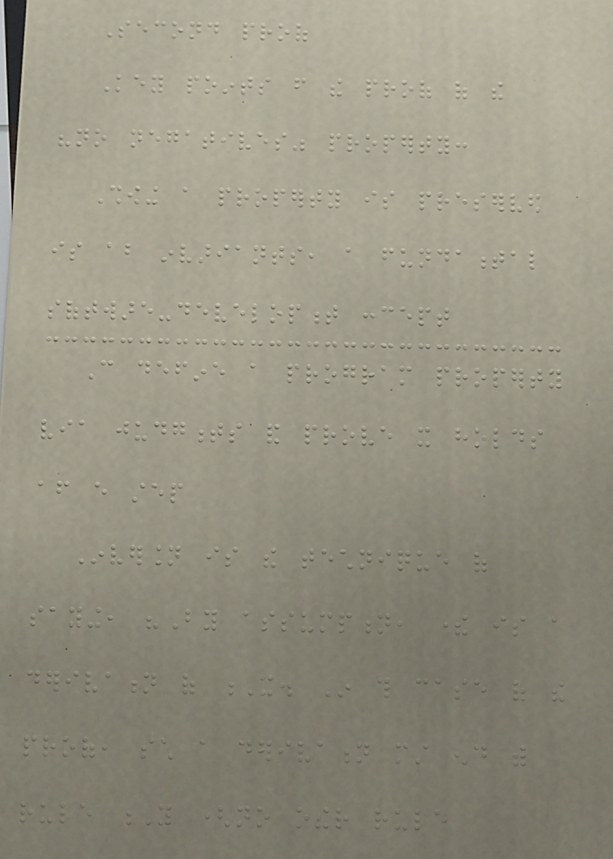Second proof
Key points from the proof of the
"no negatives" property:
Showing a property is preserved
is about invariants, a fundamental
software-development concept
Can define a program property
via judgments and prove it holds
after every step
Inversion is the technique of
saying, "By assumption, there is a
derivation of X. In this case of the
proof, such a derivation must end with
rule Y (no other rule
